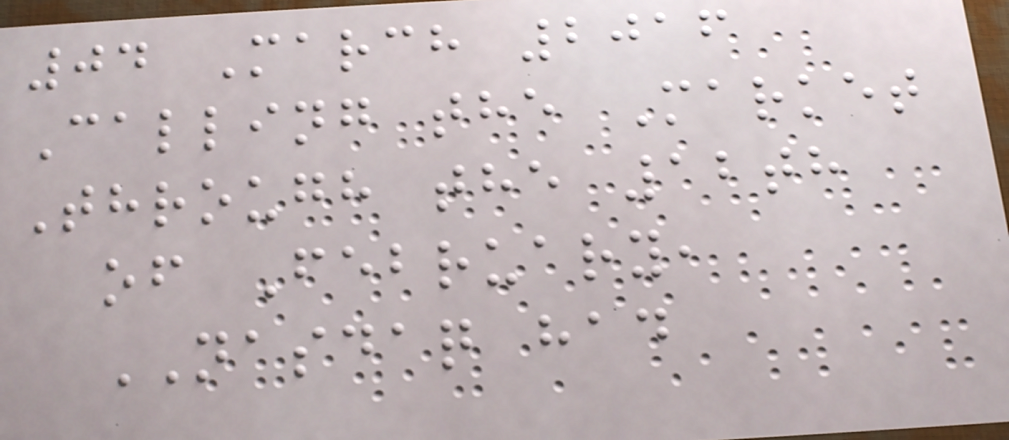04 March 2016
Calling the Market
Through the 12th
of February,
NASDAQ had
